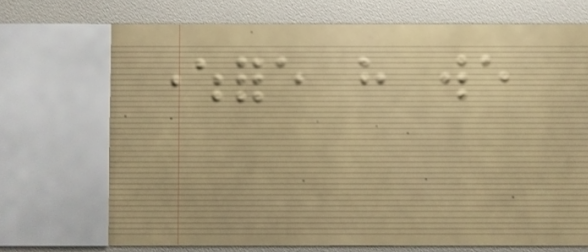wherefore have we
